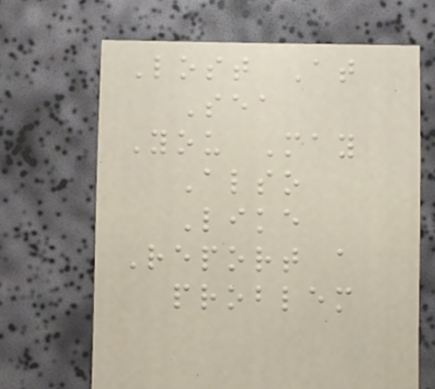Lost At
Sea
You May
Also
Like
Report a
problem
